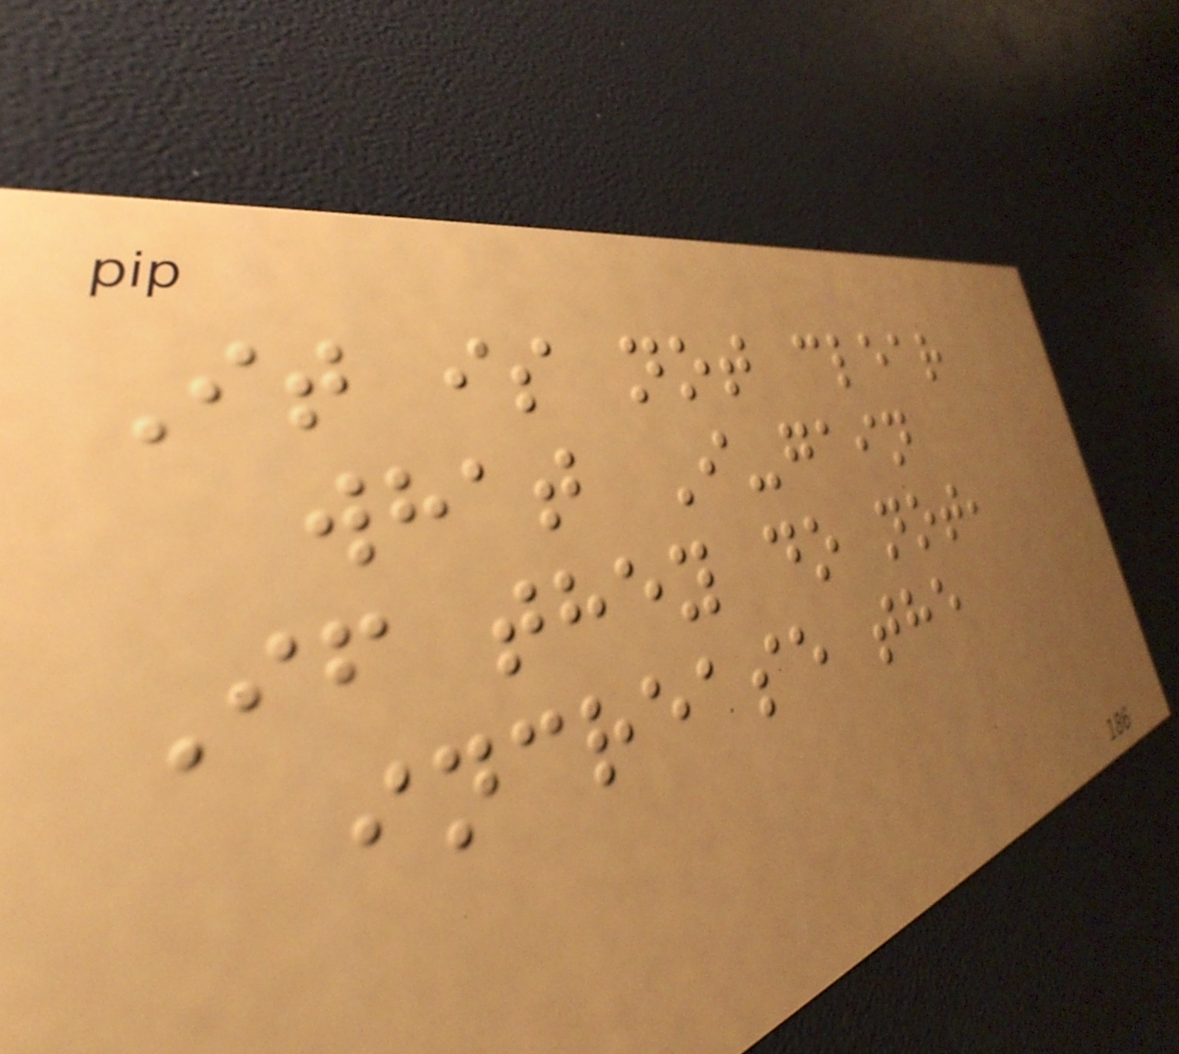It is not clear
what I-gain
If they do not,
increase the
